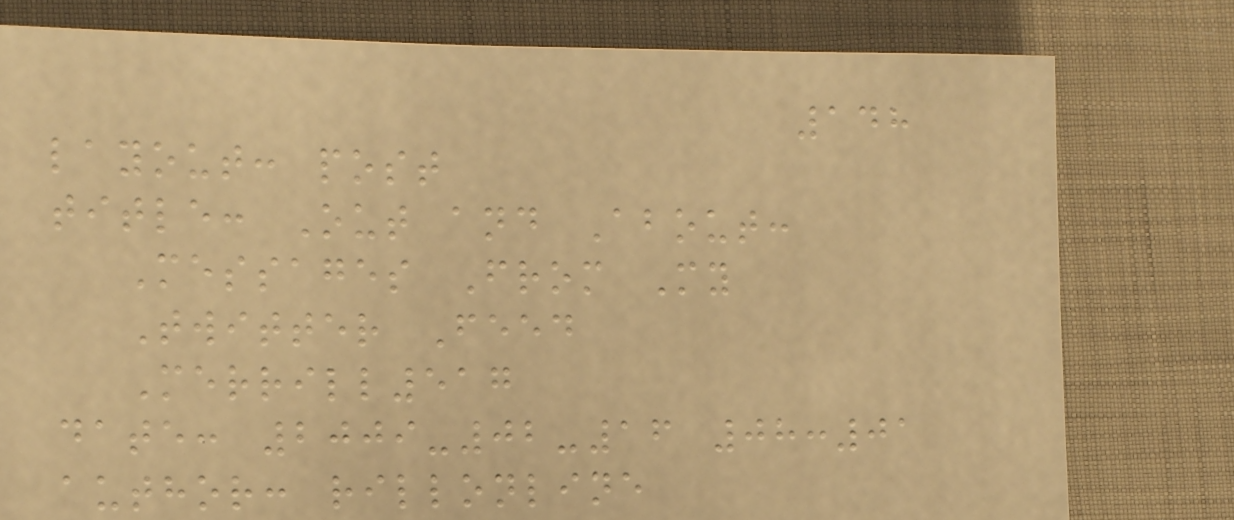148
layout: post
title: Out and About:
Messages From My
Twitter Feed
Merrill517
date: 2009-02-16 08:01
author: rillonline
